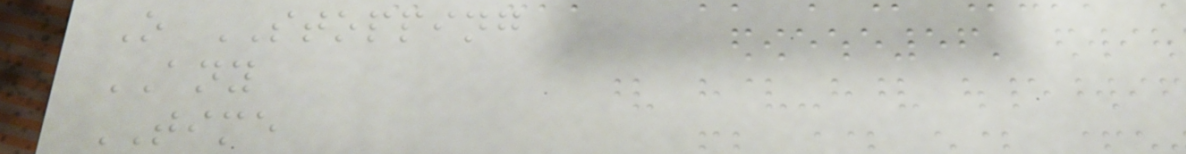O STOPPING
ANY
TIME
